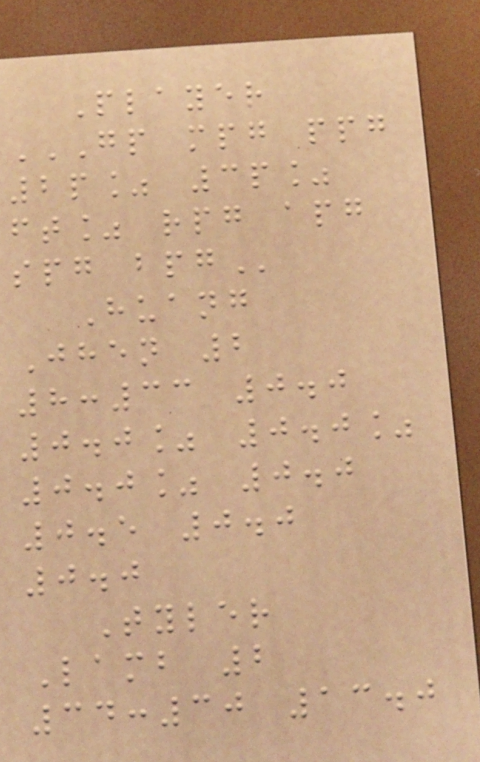Player
GP MPG PPG
2P% 3P%
FT% RPG APG
SPG BPG
Huang
Jhen 2
8:33 0.0
0.0% 0.0%
0.0% 0.0
0.5 0.0
0.0
Tyler
Lamb 2
34:30 13.0
